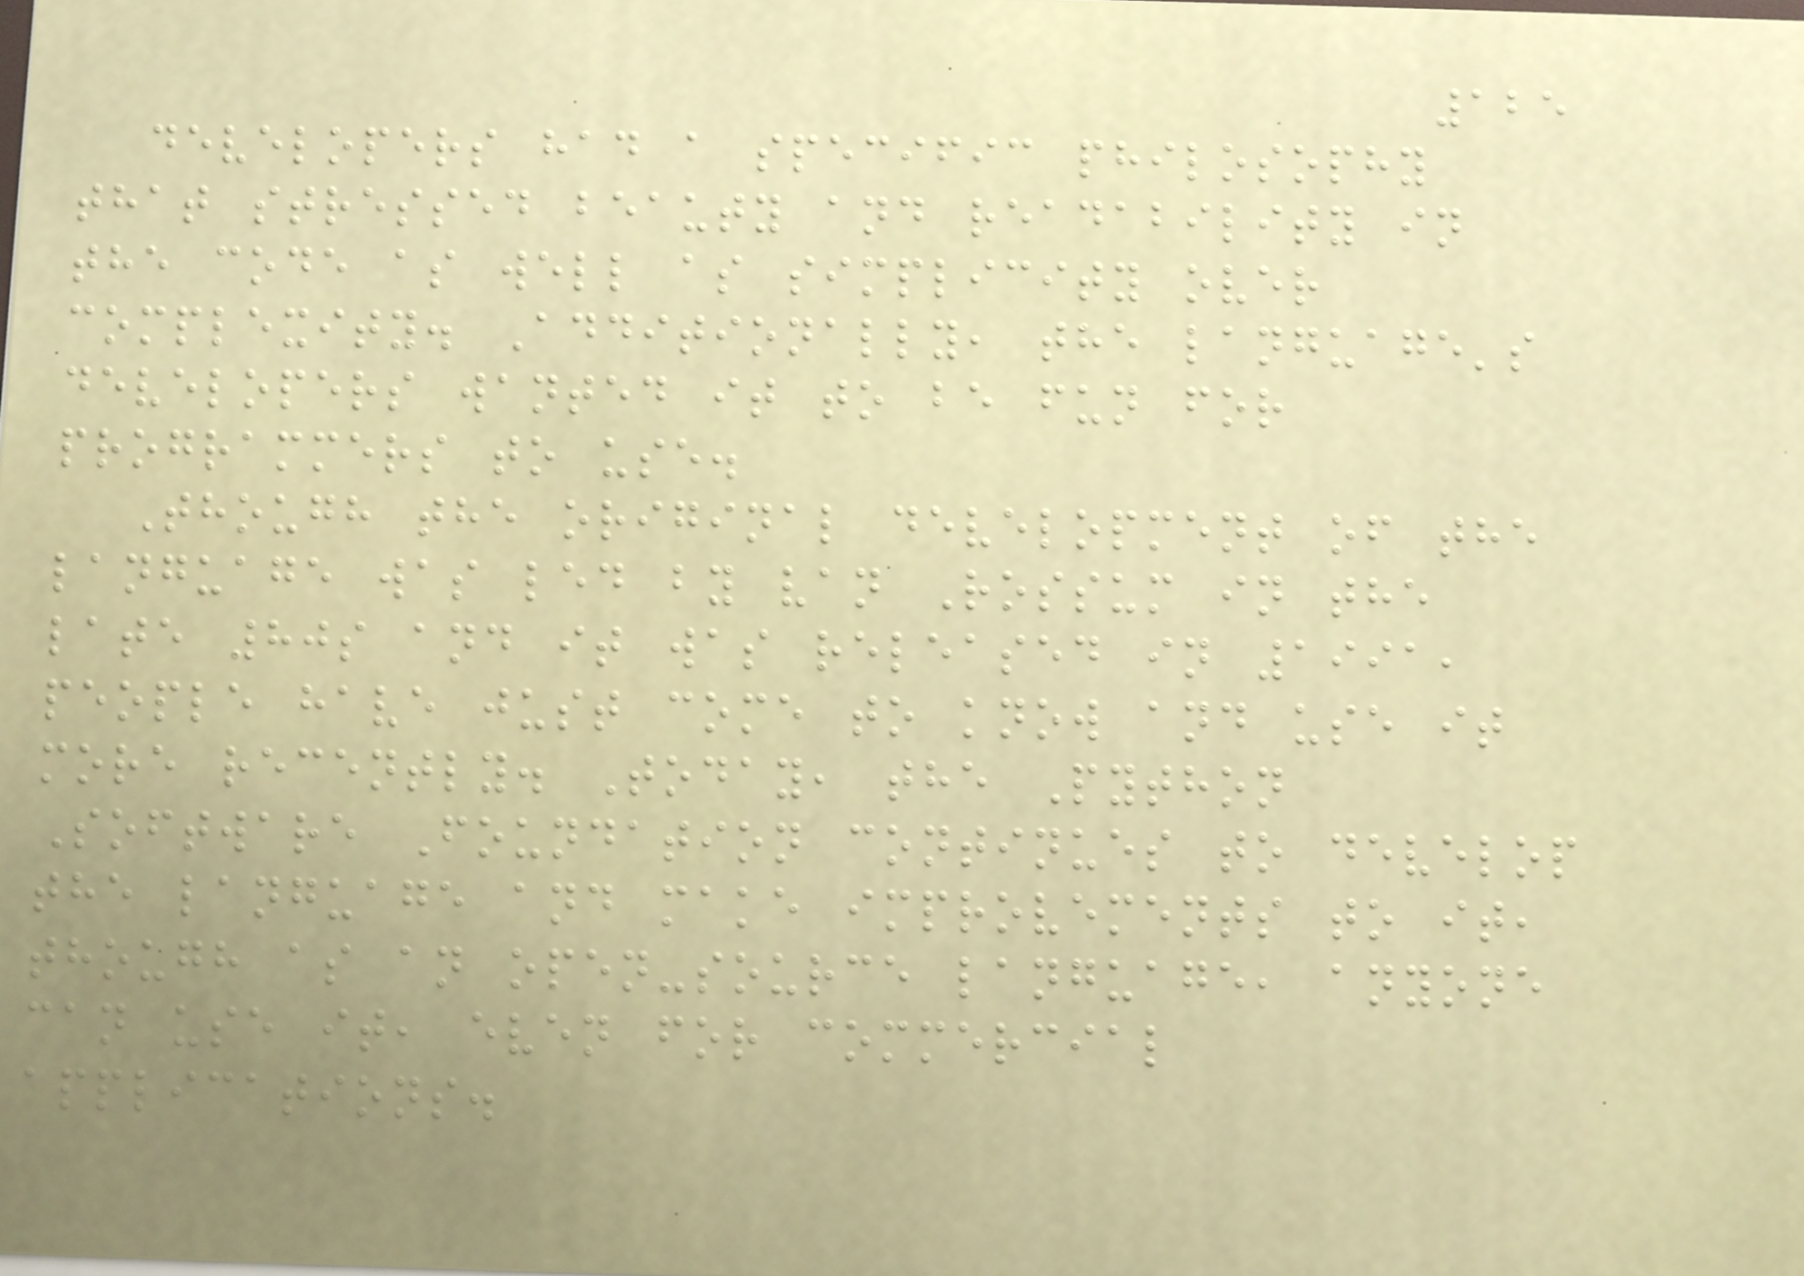125
developers had a specific philosophy
that stressed beauty and readability in
the code as well as simplicity over
complexity. Additionally, the language's
developers wanted it to be fun for
programmers to use.
Though the original development of the
language was led by van Rossum in the
late 80s and it was released in 1991,
people have just come to know and use it
more recently. Today, the Python
Software Foundation continues to develop
the language and make improvements to it,
though as an open-source language, anyone
can use it, even for commercial
applications.
